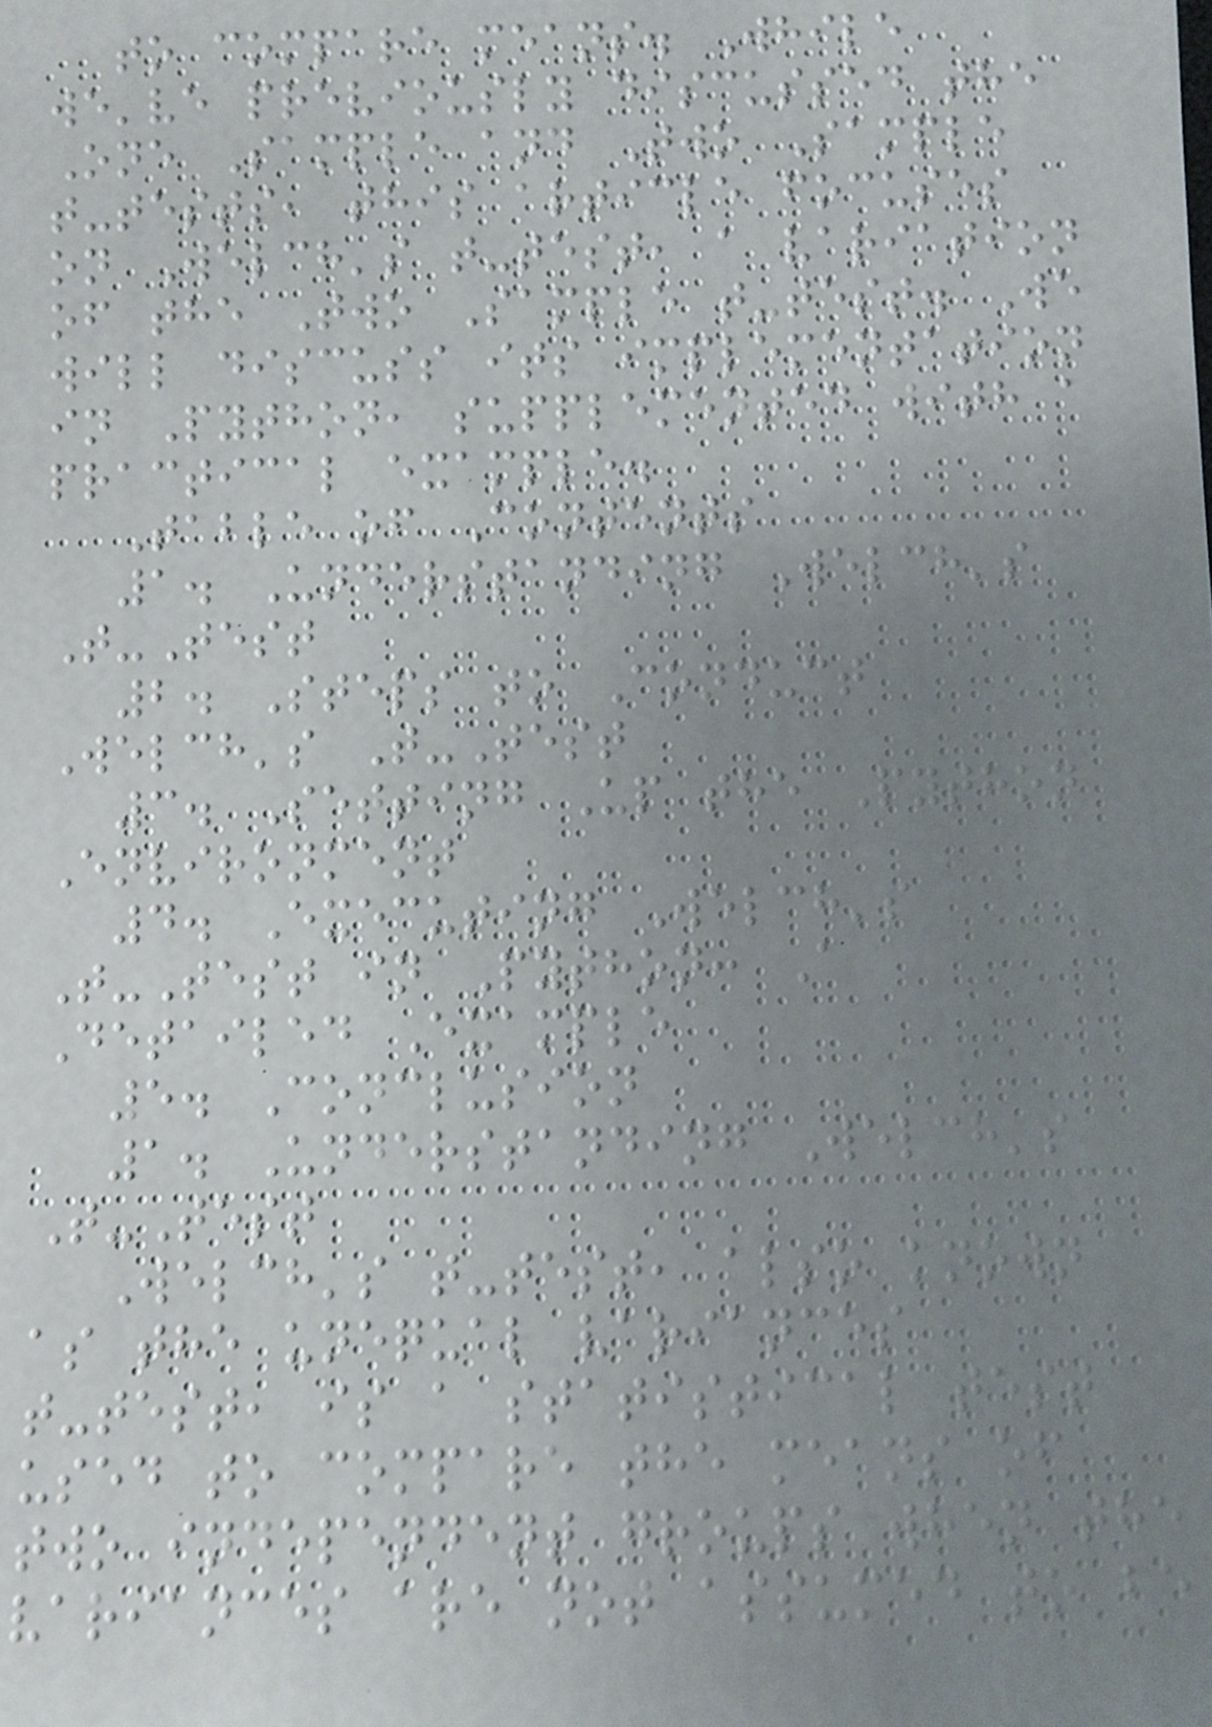to compare means. While
we've previously discussed the
One Sample and Two Sample
t-tests, this article focuses
on Welch's t-test, a variation
of the Two Sample t-test. We
will discuss its implementation
in Python, supplemented with a
practical example.
Table of Contents
1. Understanding Welch's
T-Test
2. Steps to Conduct
Welch's T-Test
3. Setting Up the Python
Environment
4. Executing Welch's
T-Test in Python: A
Detailed Example
5. Conclusion
1. Understanding Welch's
T-Test
Welch's t-test, also known
as the unequal variances
t-test, is a statistical test
used to compare the means of
two independent groups when the
variances are not assumed to be
